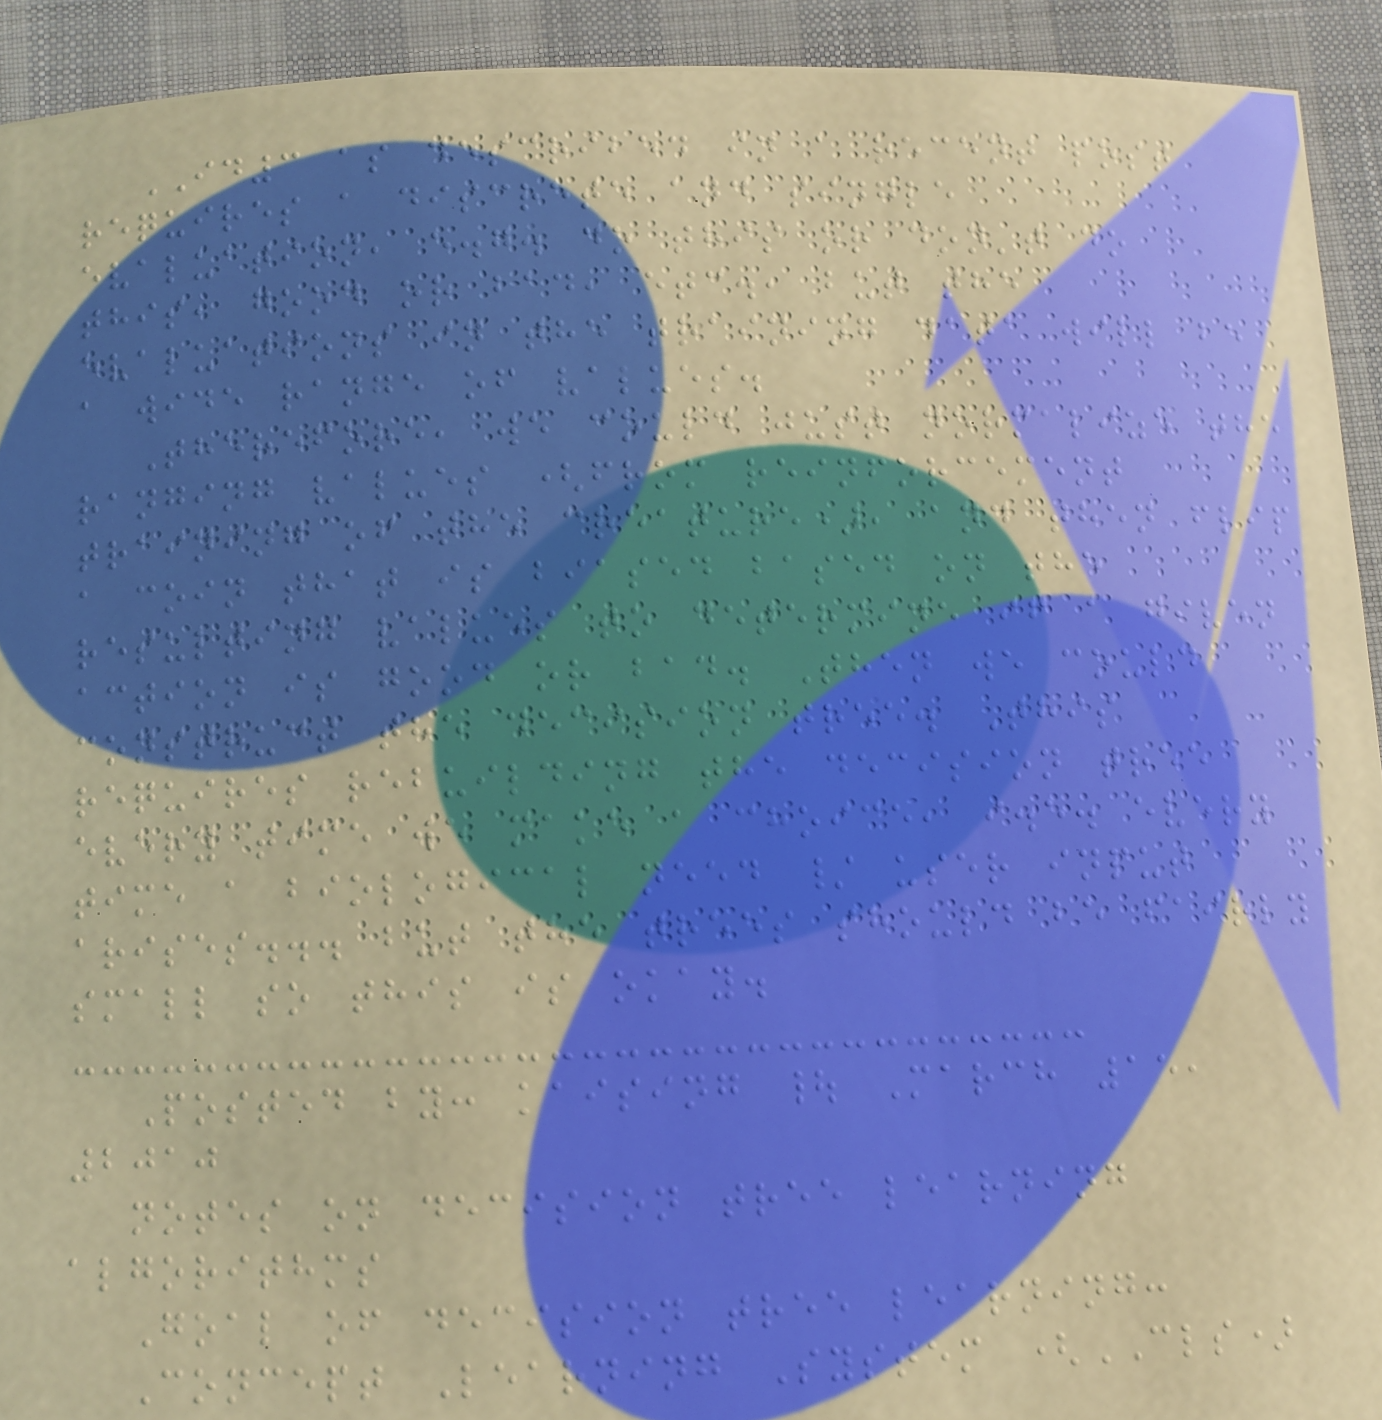ID3 as described in a recent post
requires a discrete and single
evaluation, e.g. do this or don't do
this, good or bad, etc., but the
evaluations in the training data will be
a wide range of values.
Therefore, we could just normalize the
ranging values (from reinforcement
training of the creature), and then flip
a coin that is biased based on the
resulting values to determine if a given
action is good or bad. Then we could
construct the decision tree. This
requires rebuilding the decision tree
every time we make a choice, i.e. every
time a biological need / user input
arises... but the trees should be fairly
small so this is okay.
Posted by: kaising | March 15,
2010
notes on decision tree learning
algorithms
Goal of decision tree learning:
Concept Learning System (CLS)
